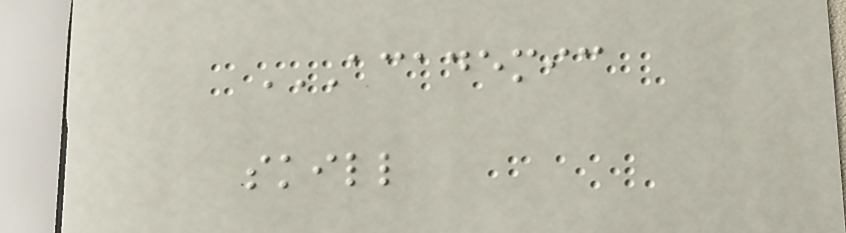ACADEMIC
SKILL
